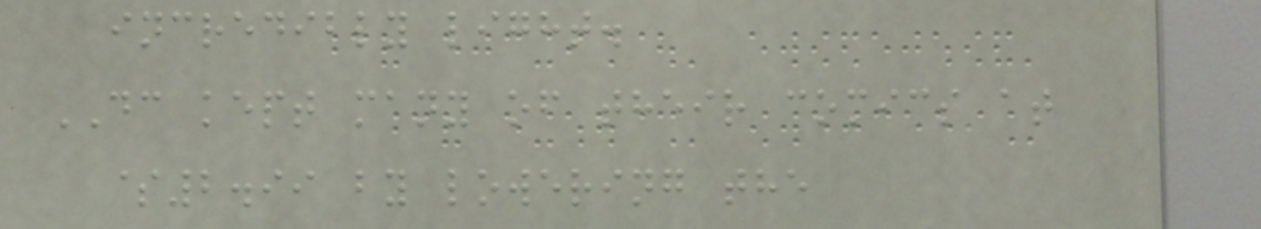incredibly light.
DC kept many of their comics at
$2.99 by lowering the
